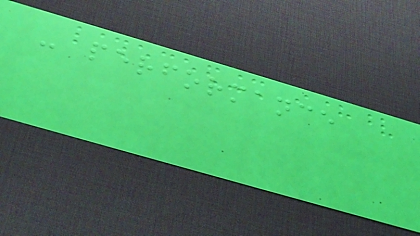- performance
